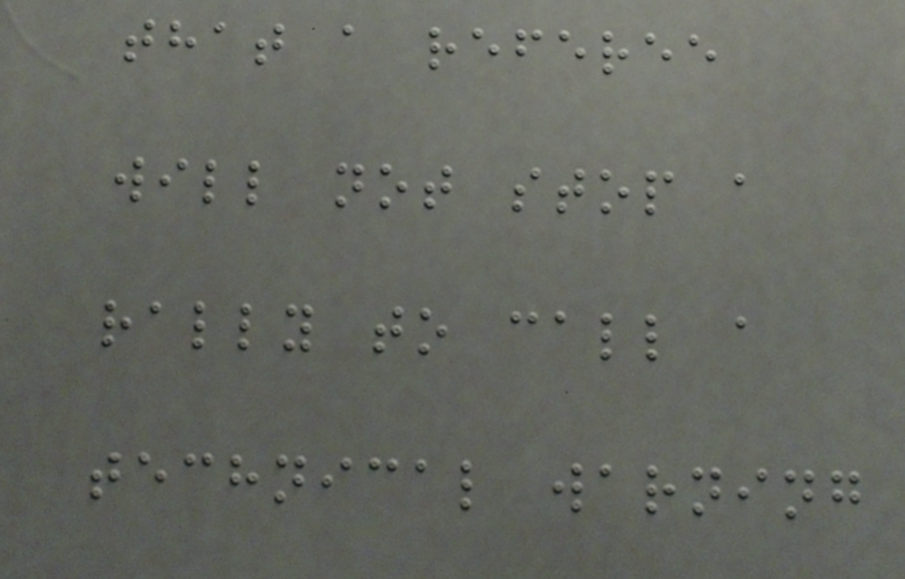that a referee
will not stop a
rally to call a
technical warning
